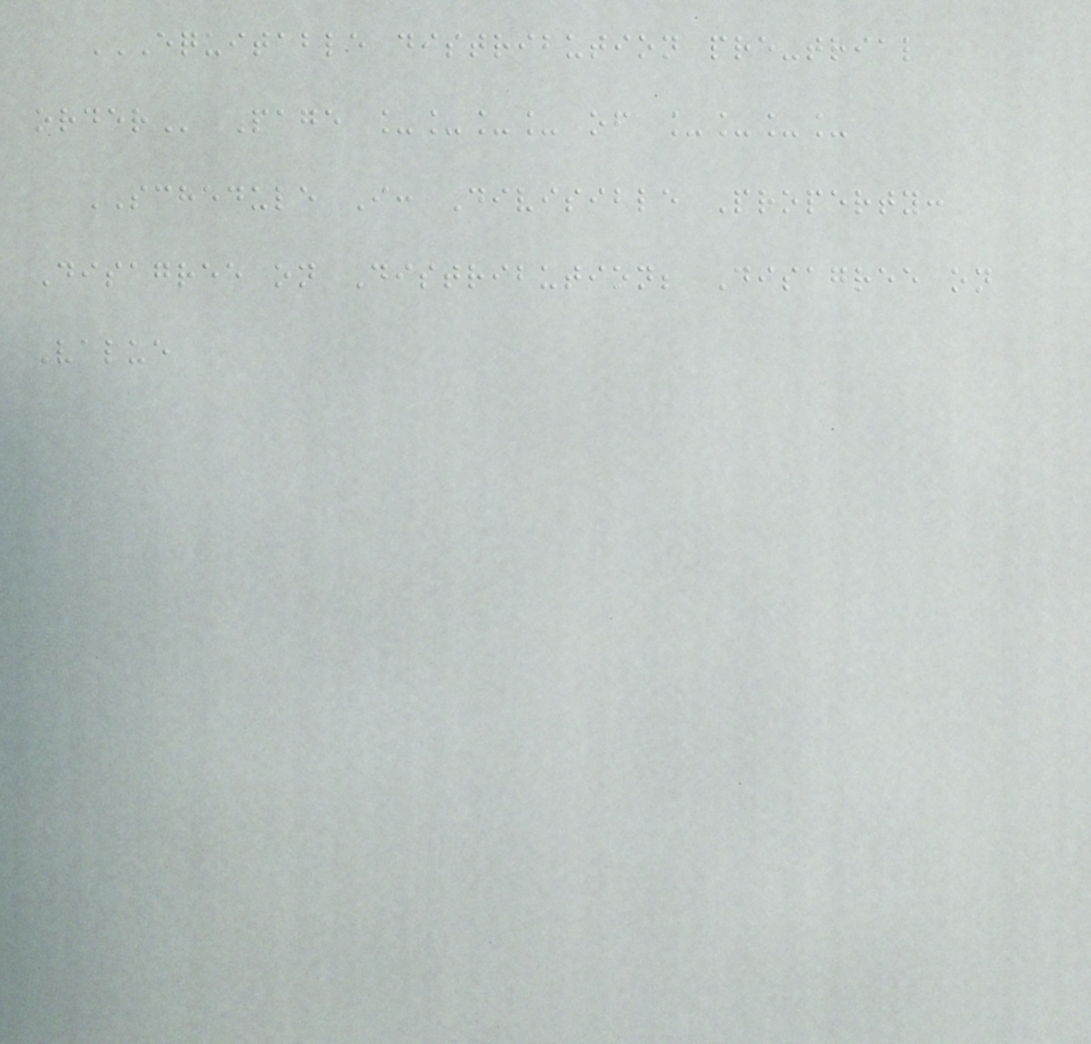EQUITABLE DISTRIBUTION PRE-TRIAL
ORDER Page ____ of ____
SCHEDULE I: Divisible Property:
Disagree on Distribution; Disagree on
Value
